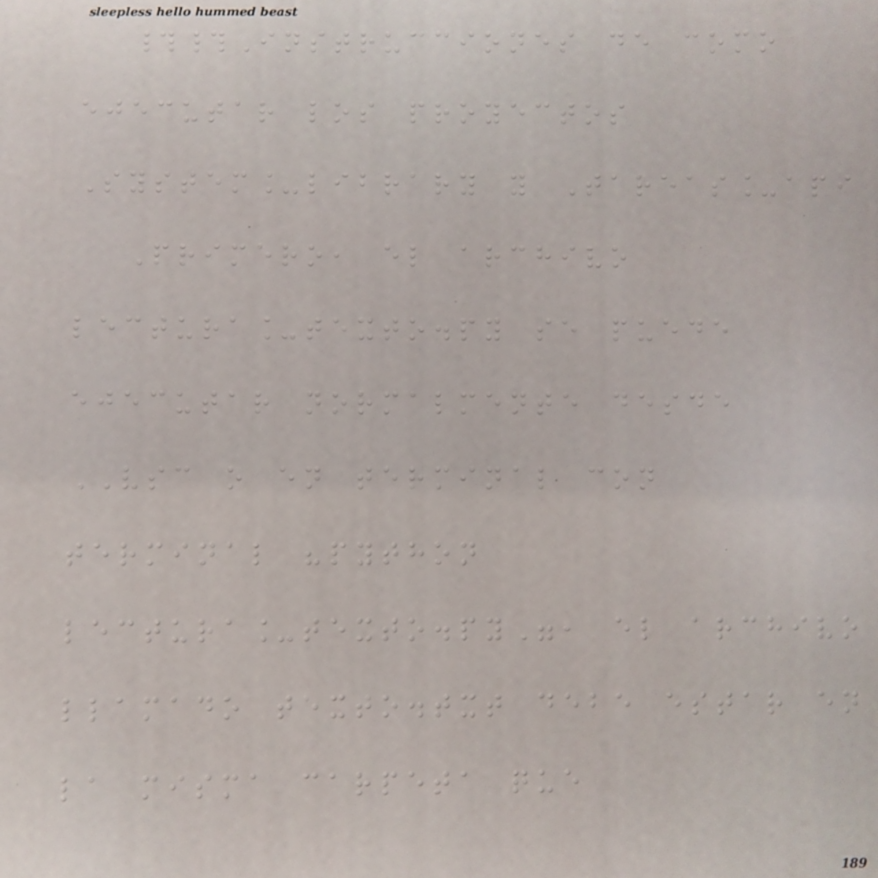##Instrucciones de como
ejecutar los proyectos
System_library y Tareas_api
Primero, el archivo
lectura_texto.py se puede
ejecutar normalmente desde
VSC o en terminal con
terminal "python
lectura_texto.py", el archivo
llamado texto.txt debe estar en
la misma carpeta que
